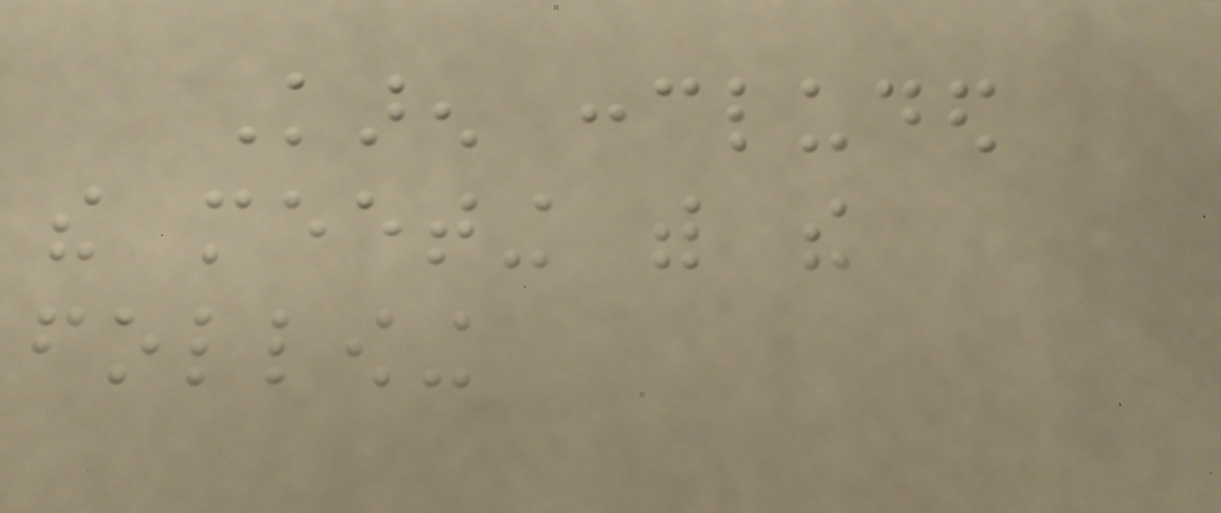Karen concluded
the meeting with the
following
